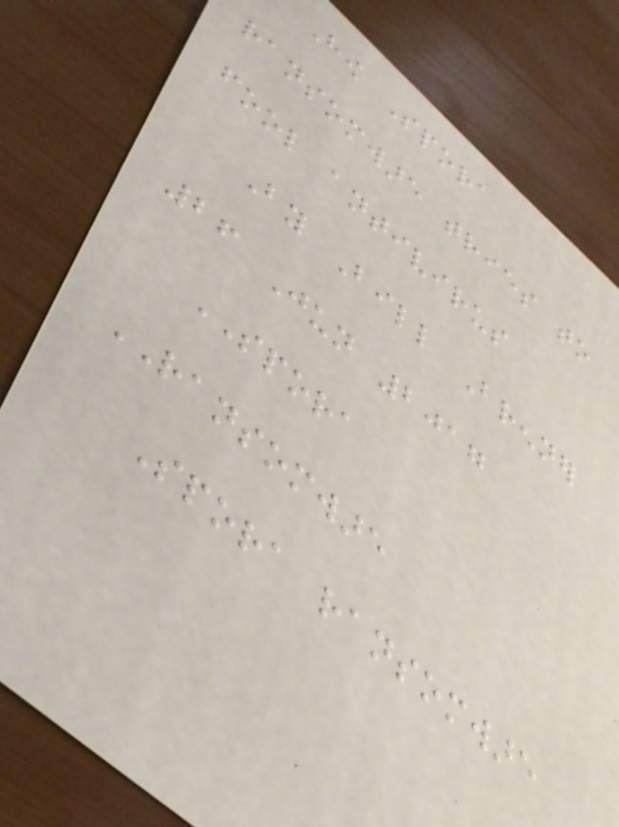How Spora
ransomware tries to
fool antivirus
By Bill Brenner
26 Jun 2017
SPORA
RANSOMWARE
Spora ransomware
